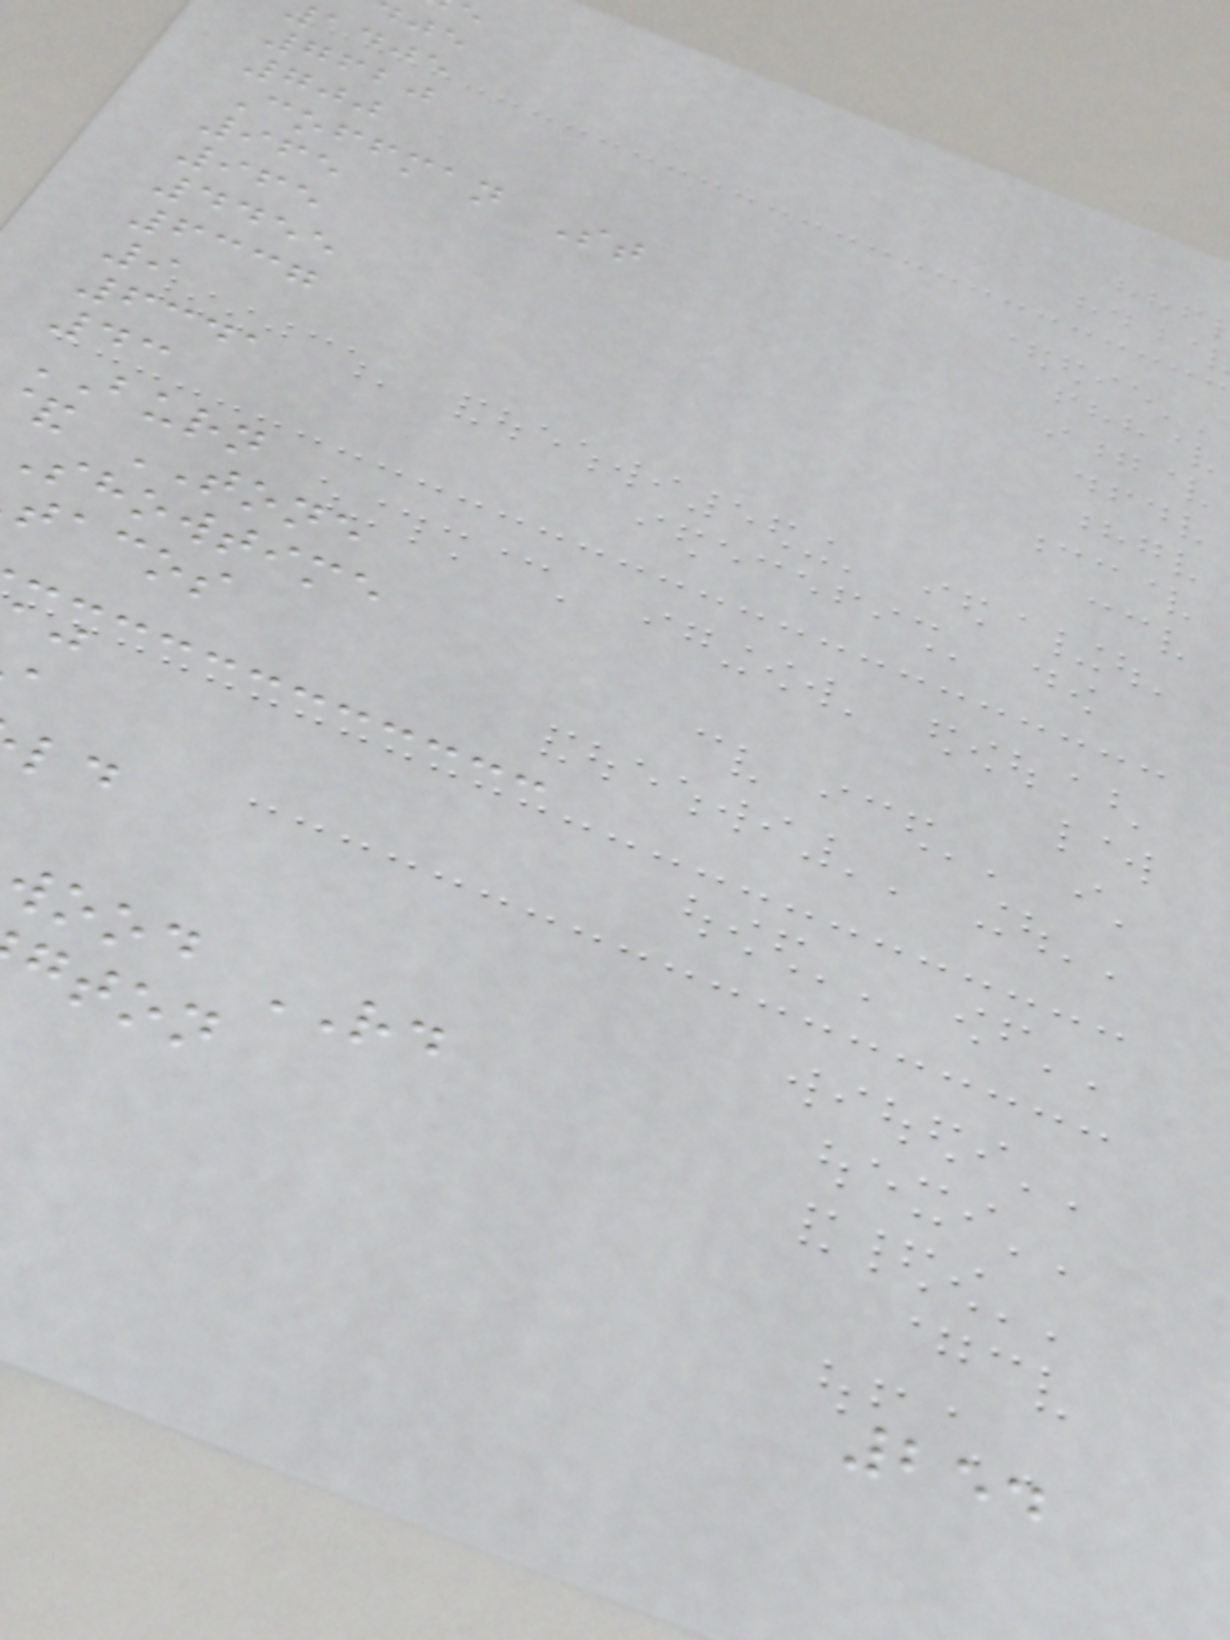adje
7620
700
Coffman St
965
965
4455
6337
9
6341
43
BURN
TONE
showtime
tacos
wood RD
gton
254
